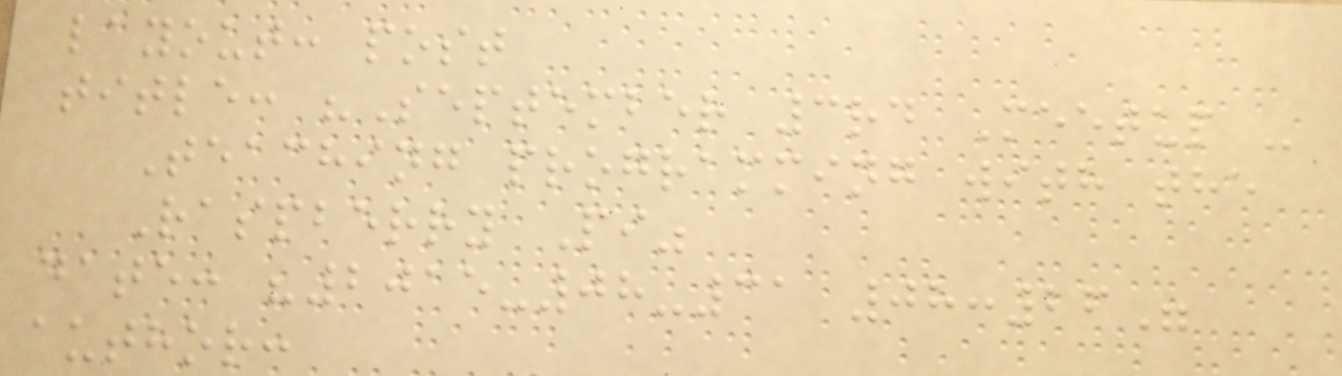layout: post
title: "September 3rd Meetup -
Teaching programming with the
Raspberry Pi"
date: "2015-08-31 08:26"
author:
